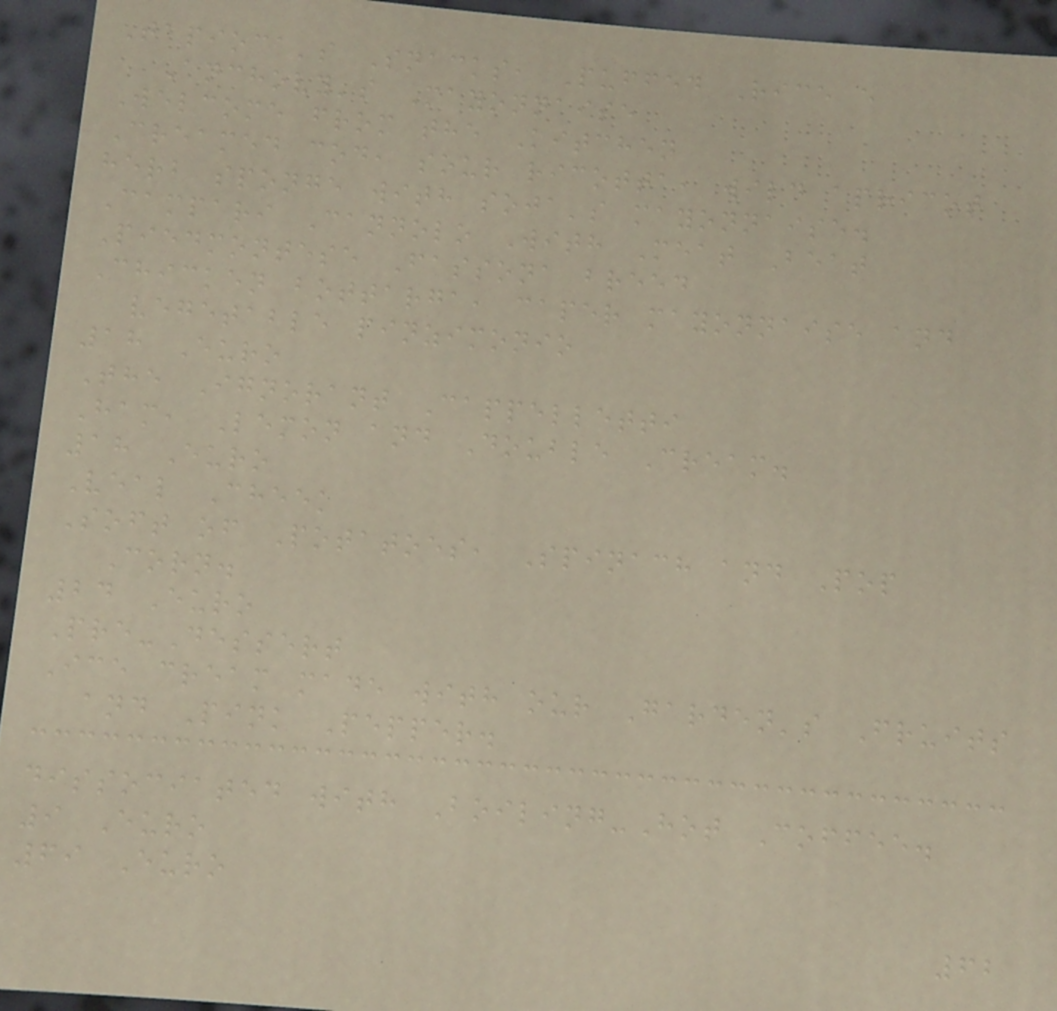Tapioca's Snacks, Puffed Rice e
Anchovy's Mayonnaise
Welcome from the Kitchen
Creamed cod, sour ricotta, wild apricot
herb sponge with soja's mayonnaise.
Campari Cannolo With Meat Beat
Piedmontese Fassona breed
Chicken bottarga, caper mayonnaise and
vegetable pinzimonio
18 Euro
The Ignorant Cappelletti
Ham, Lemon and Double Cream.
18 Euro
Veal Cheek
Soft of Potatoes, Spinach and Pop
Corn.
24 Euro
Pre-Dessert
Ice cream made with our Garden's Fruits
and Pink Pepper.
dissociated with Boiling-Hot Coffee.
9 Euro
69 Euro
62
